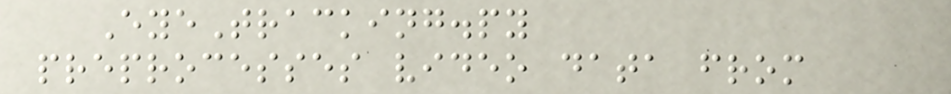EyeTracking.py
preprocesses video data from
